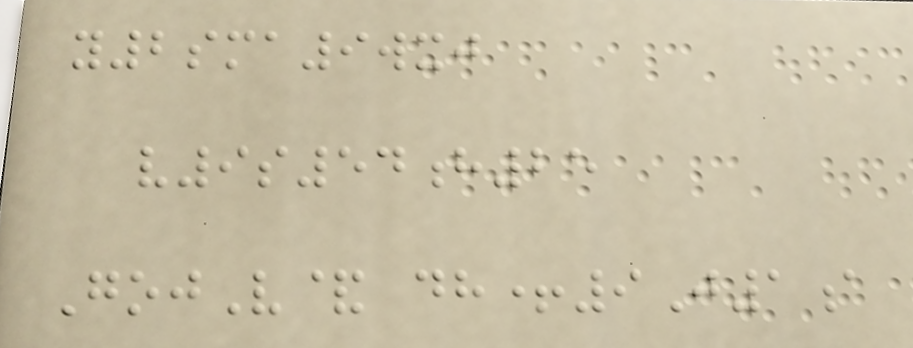y2sma9wxj
v9s54h25
GojV& dh+9J1a
